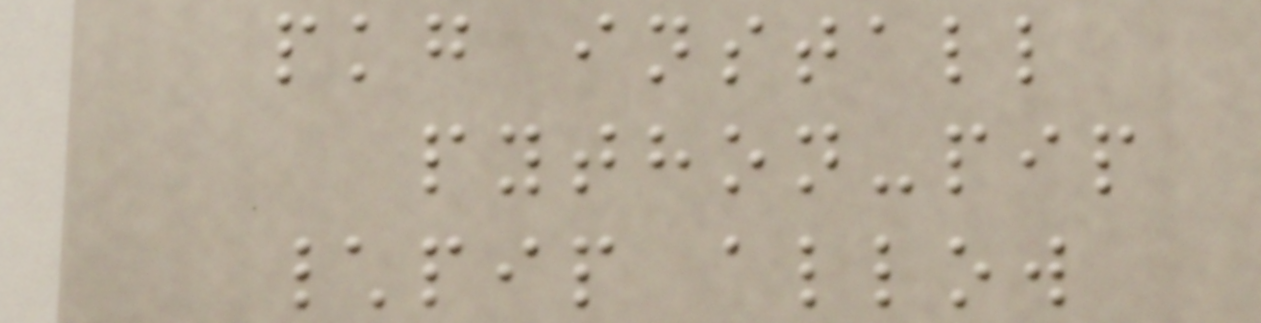pkg install
python-pip
\pip allow
